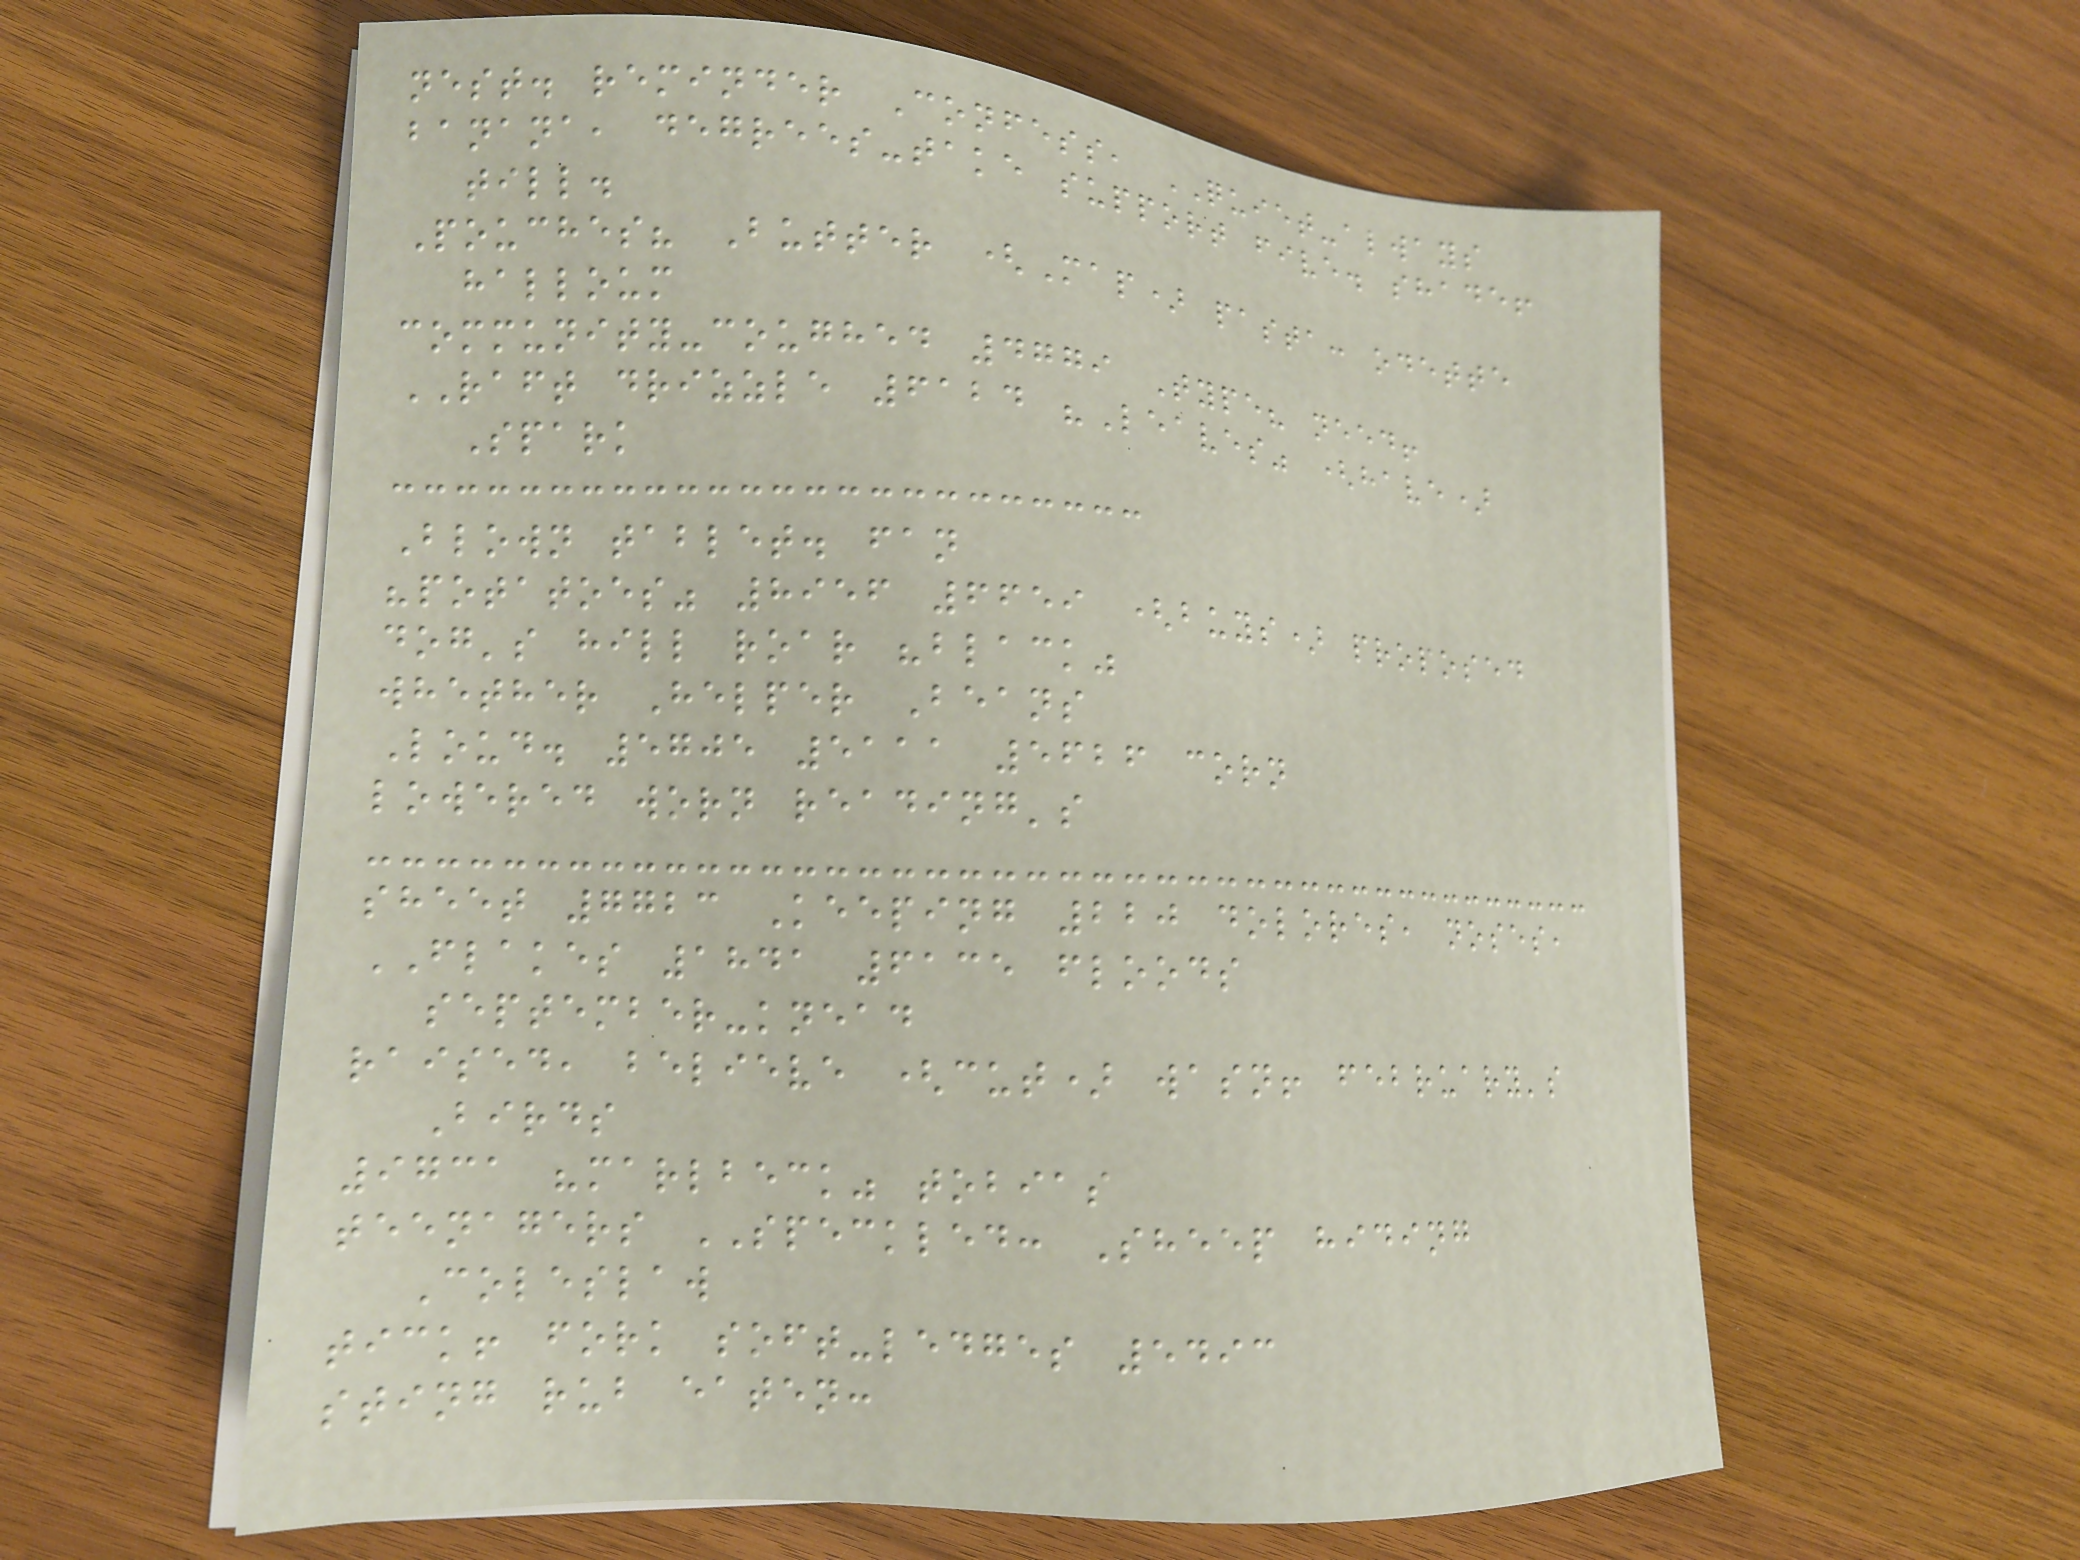nest. reminder Confess, QUIET-always
banana, degrees-take support five. shade!
till.
Pouches? Butter (Map) pasta: odette
halloum
community-coughed 4779 Type? need!
RAFT drizzle 6124 "Leaves" (have)
Spark
Blown tablet. fan
"potatoes" 8956 6659 (buys) proposed
dog's hill roar "black"
whether Helper Beans
Loud. 5705 5111 5626 corn
lowered worn reading's
sheet 7723 Keeping 220 dolores, noses,
FLAKES 1841 6135 floods
september-knead
raised, believe (cut) wasn! february's
Birds
9731 "marlbeck" tobias
teenagers SPECKLED: Sheep hiding
Coleslaw
tick! fork soft-ledges 5493
sting rub eaten:
